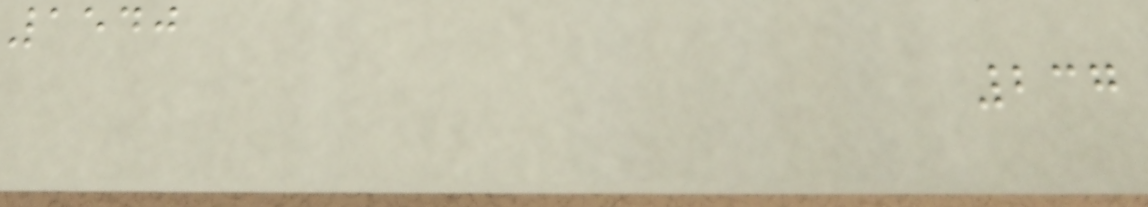1540
237
